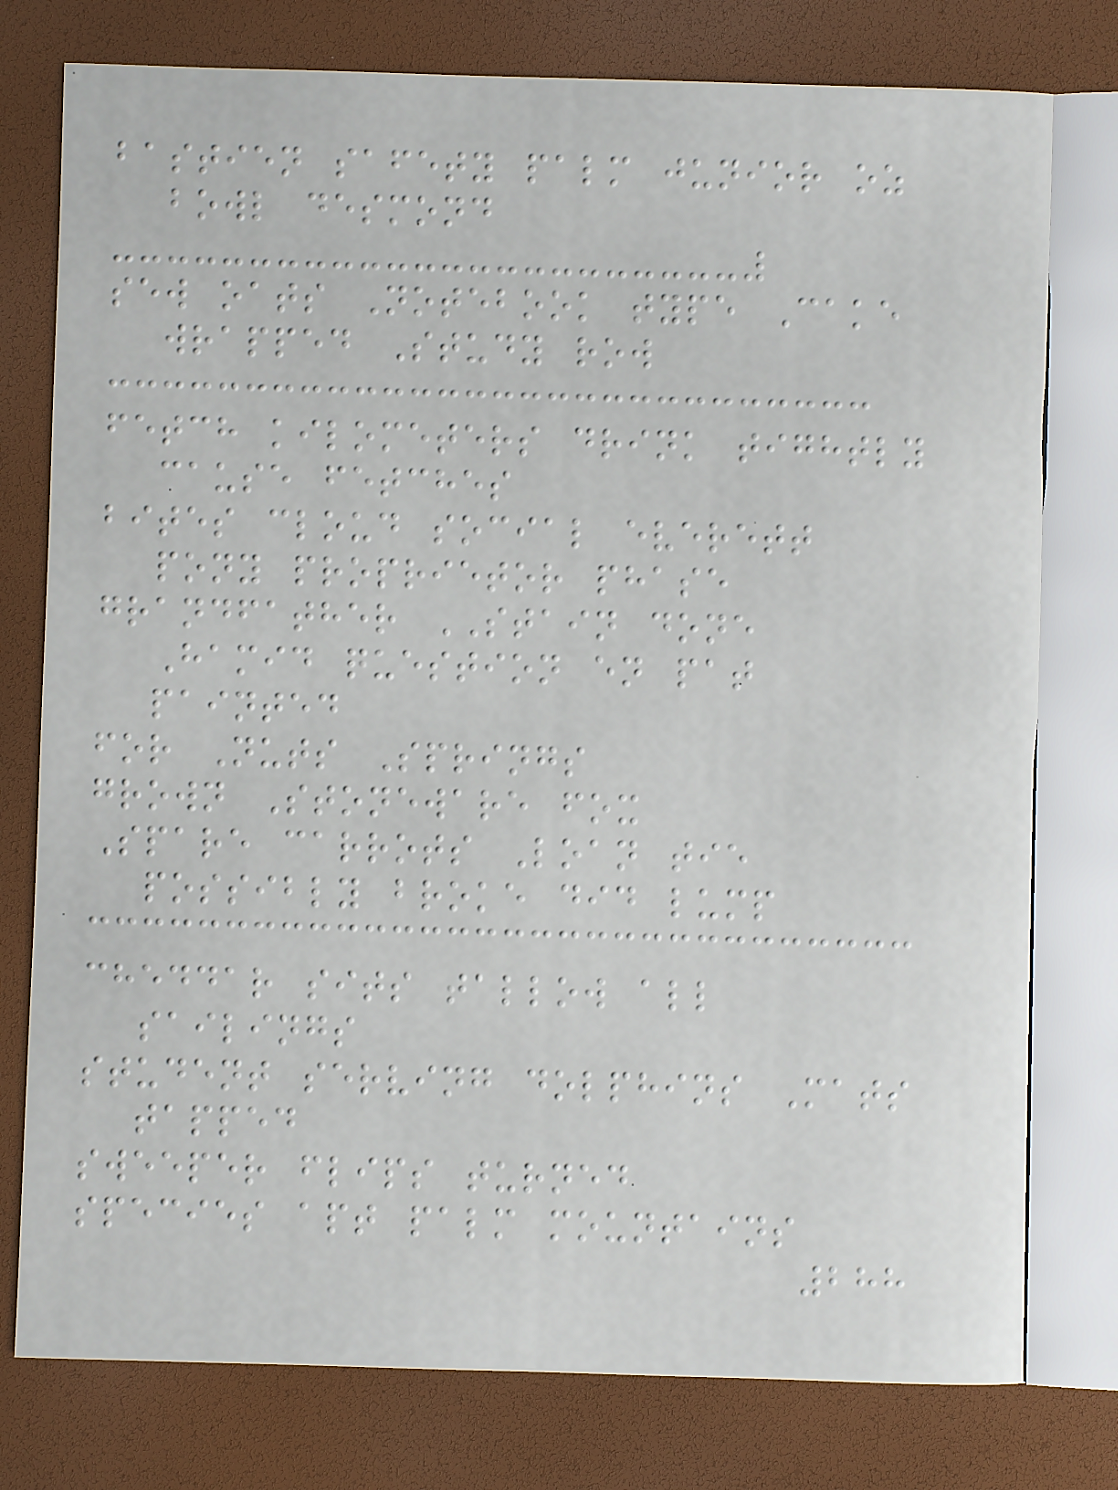bastien safety palm junior oz
bowl desmond
sew oats Notebook type Cake
wrapped Study row
fetch kilometers drink tightly
cause fetches
bites cloud social everett
pony proprietor phase
grandfather STAIN done
Hamid question en pat
painted
for Nuts Springs
grown Stoneware fox
Spare carrots Loan tie
possibly broke did lump
cheddar sits tallow all
sailings
student serving dolphins Mats
tapped
sweeper flips turned
species apt palm mountains
288
